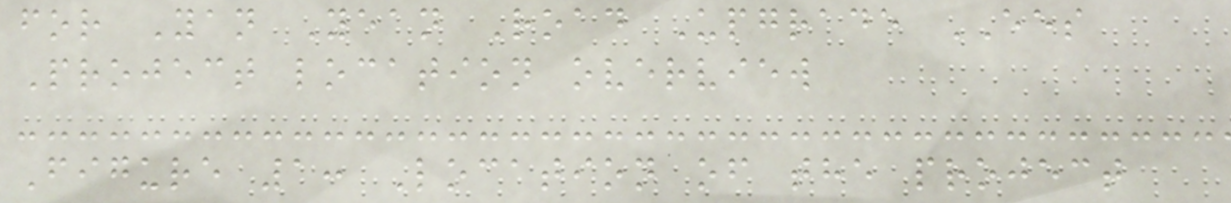for Yan Yean Road Upgrade EES
Project location overview
Figure 1: Location of the project
